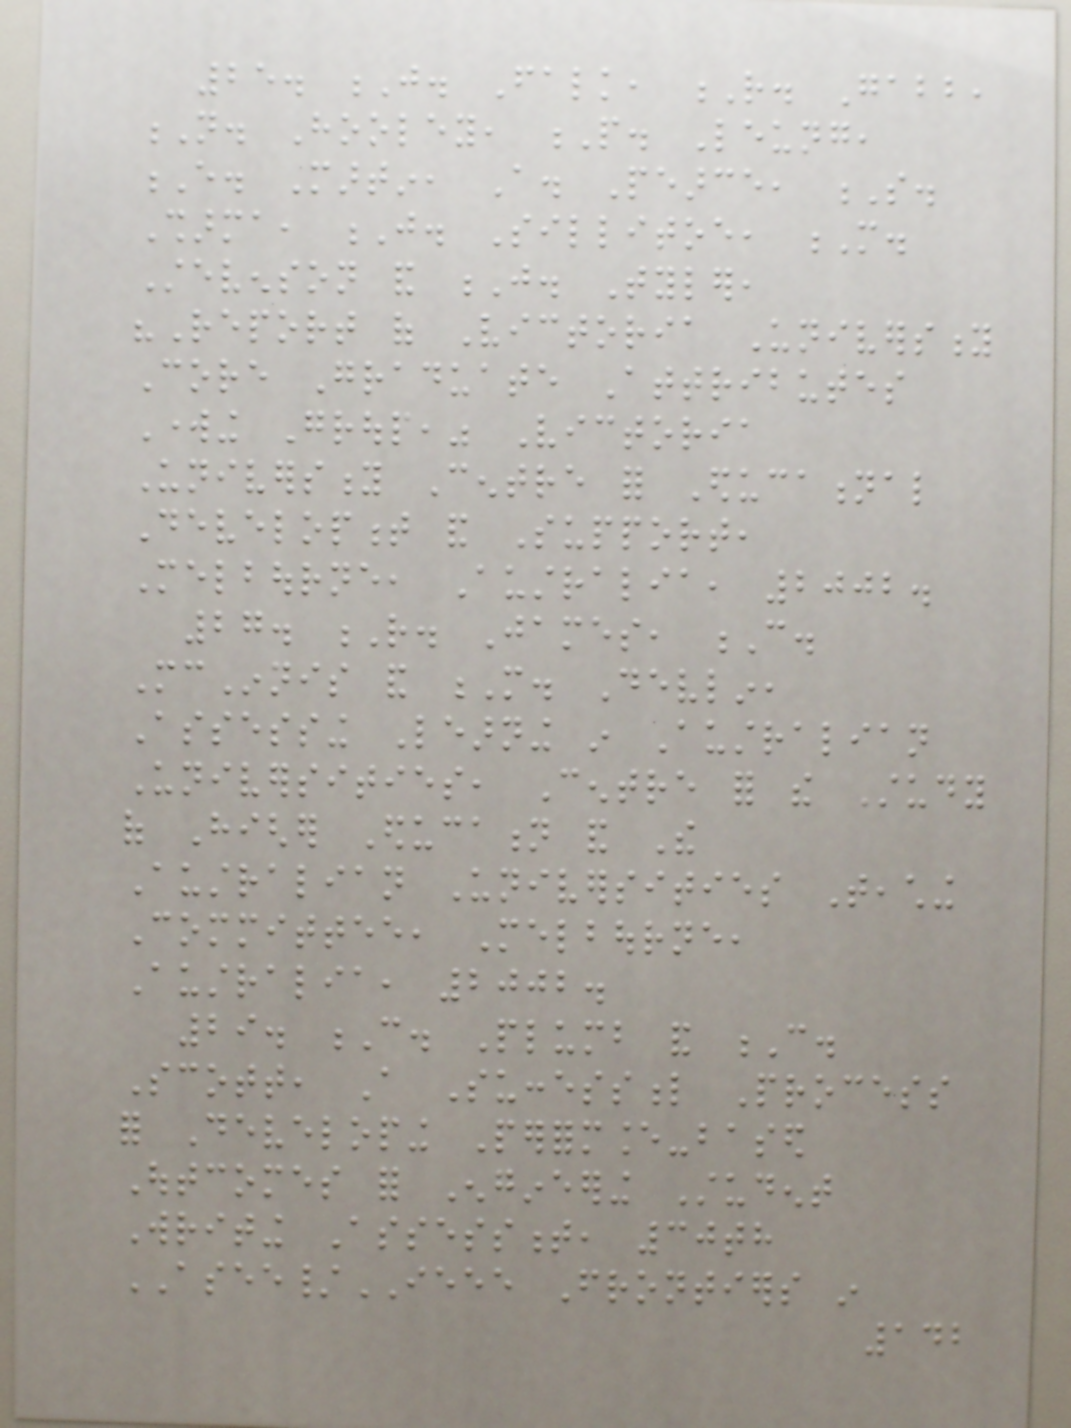25. J. Falk, R. Gabb,
N. Hooley, P. Leung,
E. Martin, A. Pearce, S.
Sharma, J. Sillitoe, M.
Stevenson and J. Tyler,
"Report of Victoria University
Core Graduate Attributes
Working Group," Victoria
University Centre for Educational
Development and Support,
Melbourne, Australia, 2002.
27. R. James, C.
McInnis and M. Devlin,
Assessing Learning in Australian
Universities, Centre for the Study
of Higher Education and The
Australian Universities Teaching
Committee, Melbourne,
Australia, 2002.
29. C. Plumb and C.
Scott, A Successful Process
for Developing Performance-based
Outcomes for Engineering Student
Writing Assessment, 30th
ASEE/IEEE Frontiers in
142
